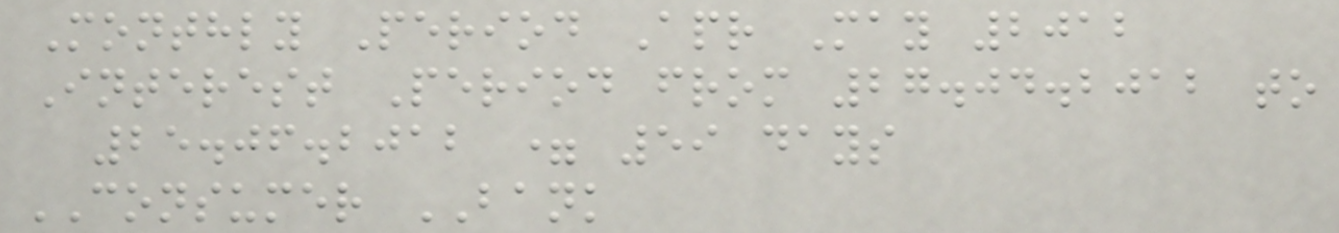Monthly Period Apr May 2012
Interest Period from 27.04.2012 to
25.06.2012 = 59 days
CONSUMER BANK
